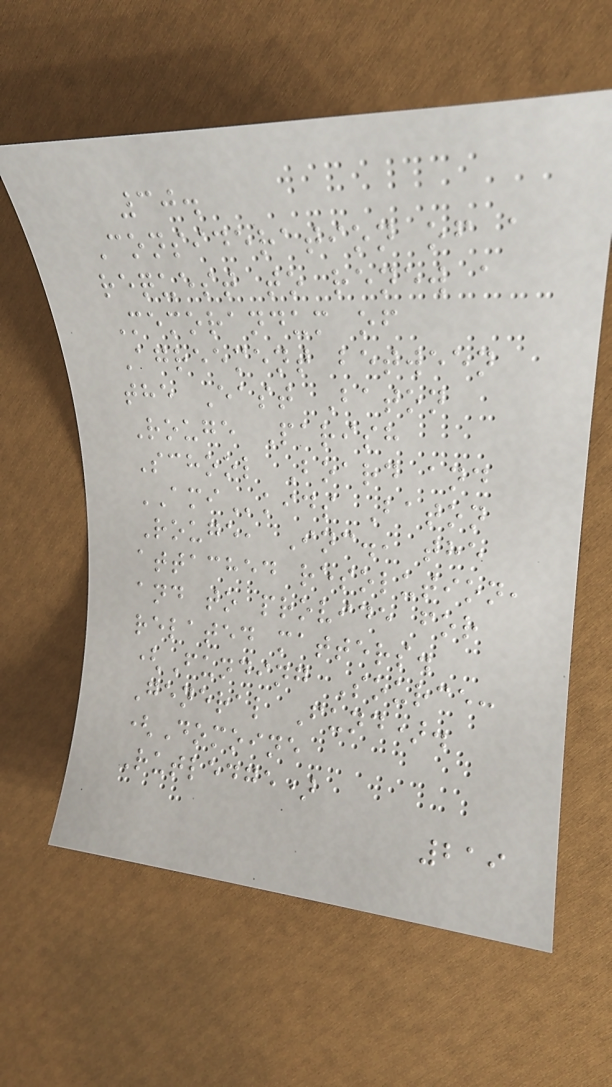30.
Consideration of a
request to renew a
Memorandum of
Agreement between
the East Baton
Rouge Parish
School Board and
AMIkids Baton
Rouge, Inc., the
attached resolution,
and to provide for
related matters.
(Funding Source:
General Fund).
(Domoine
Rutledge)
219
